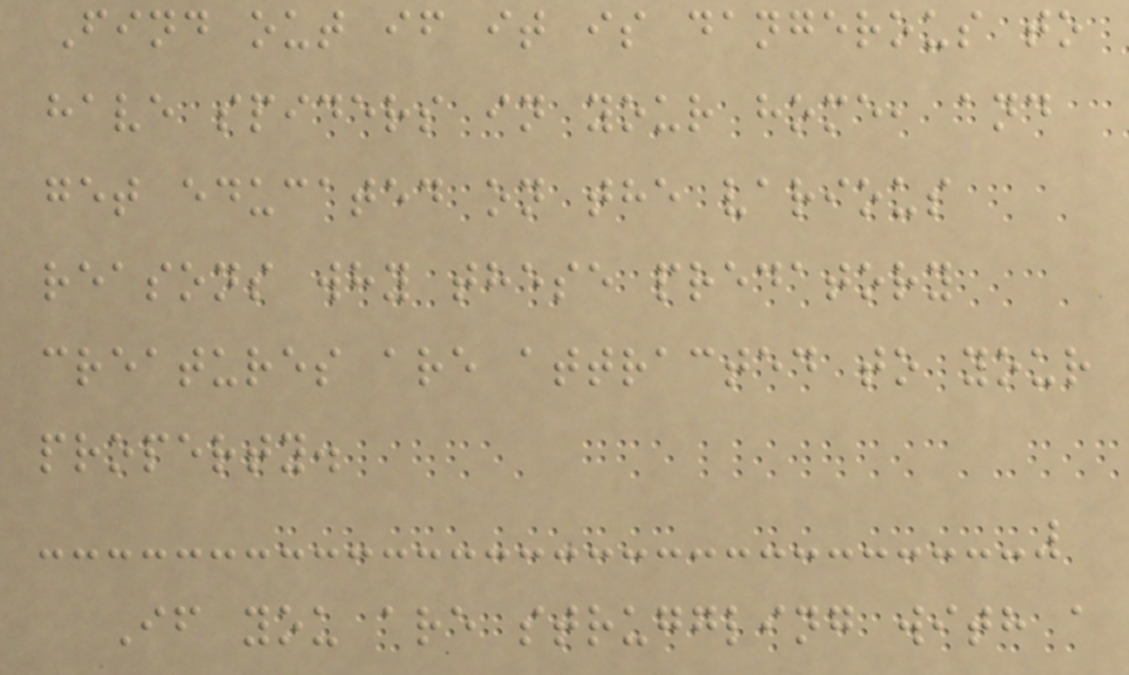Find out if it is dangerous to
have spiders in your home, and
get educated on the various
reasons why these predatory
creatures are attracted to your
property.
If you are struggling with a
